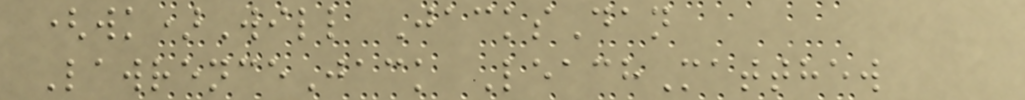(wk)Will JacksDan
LawrenceJack LeachMatthew
